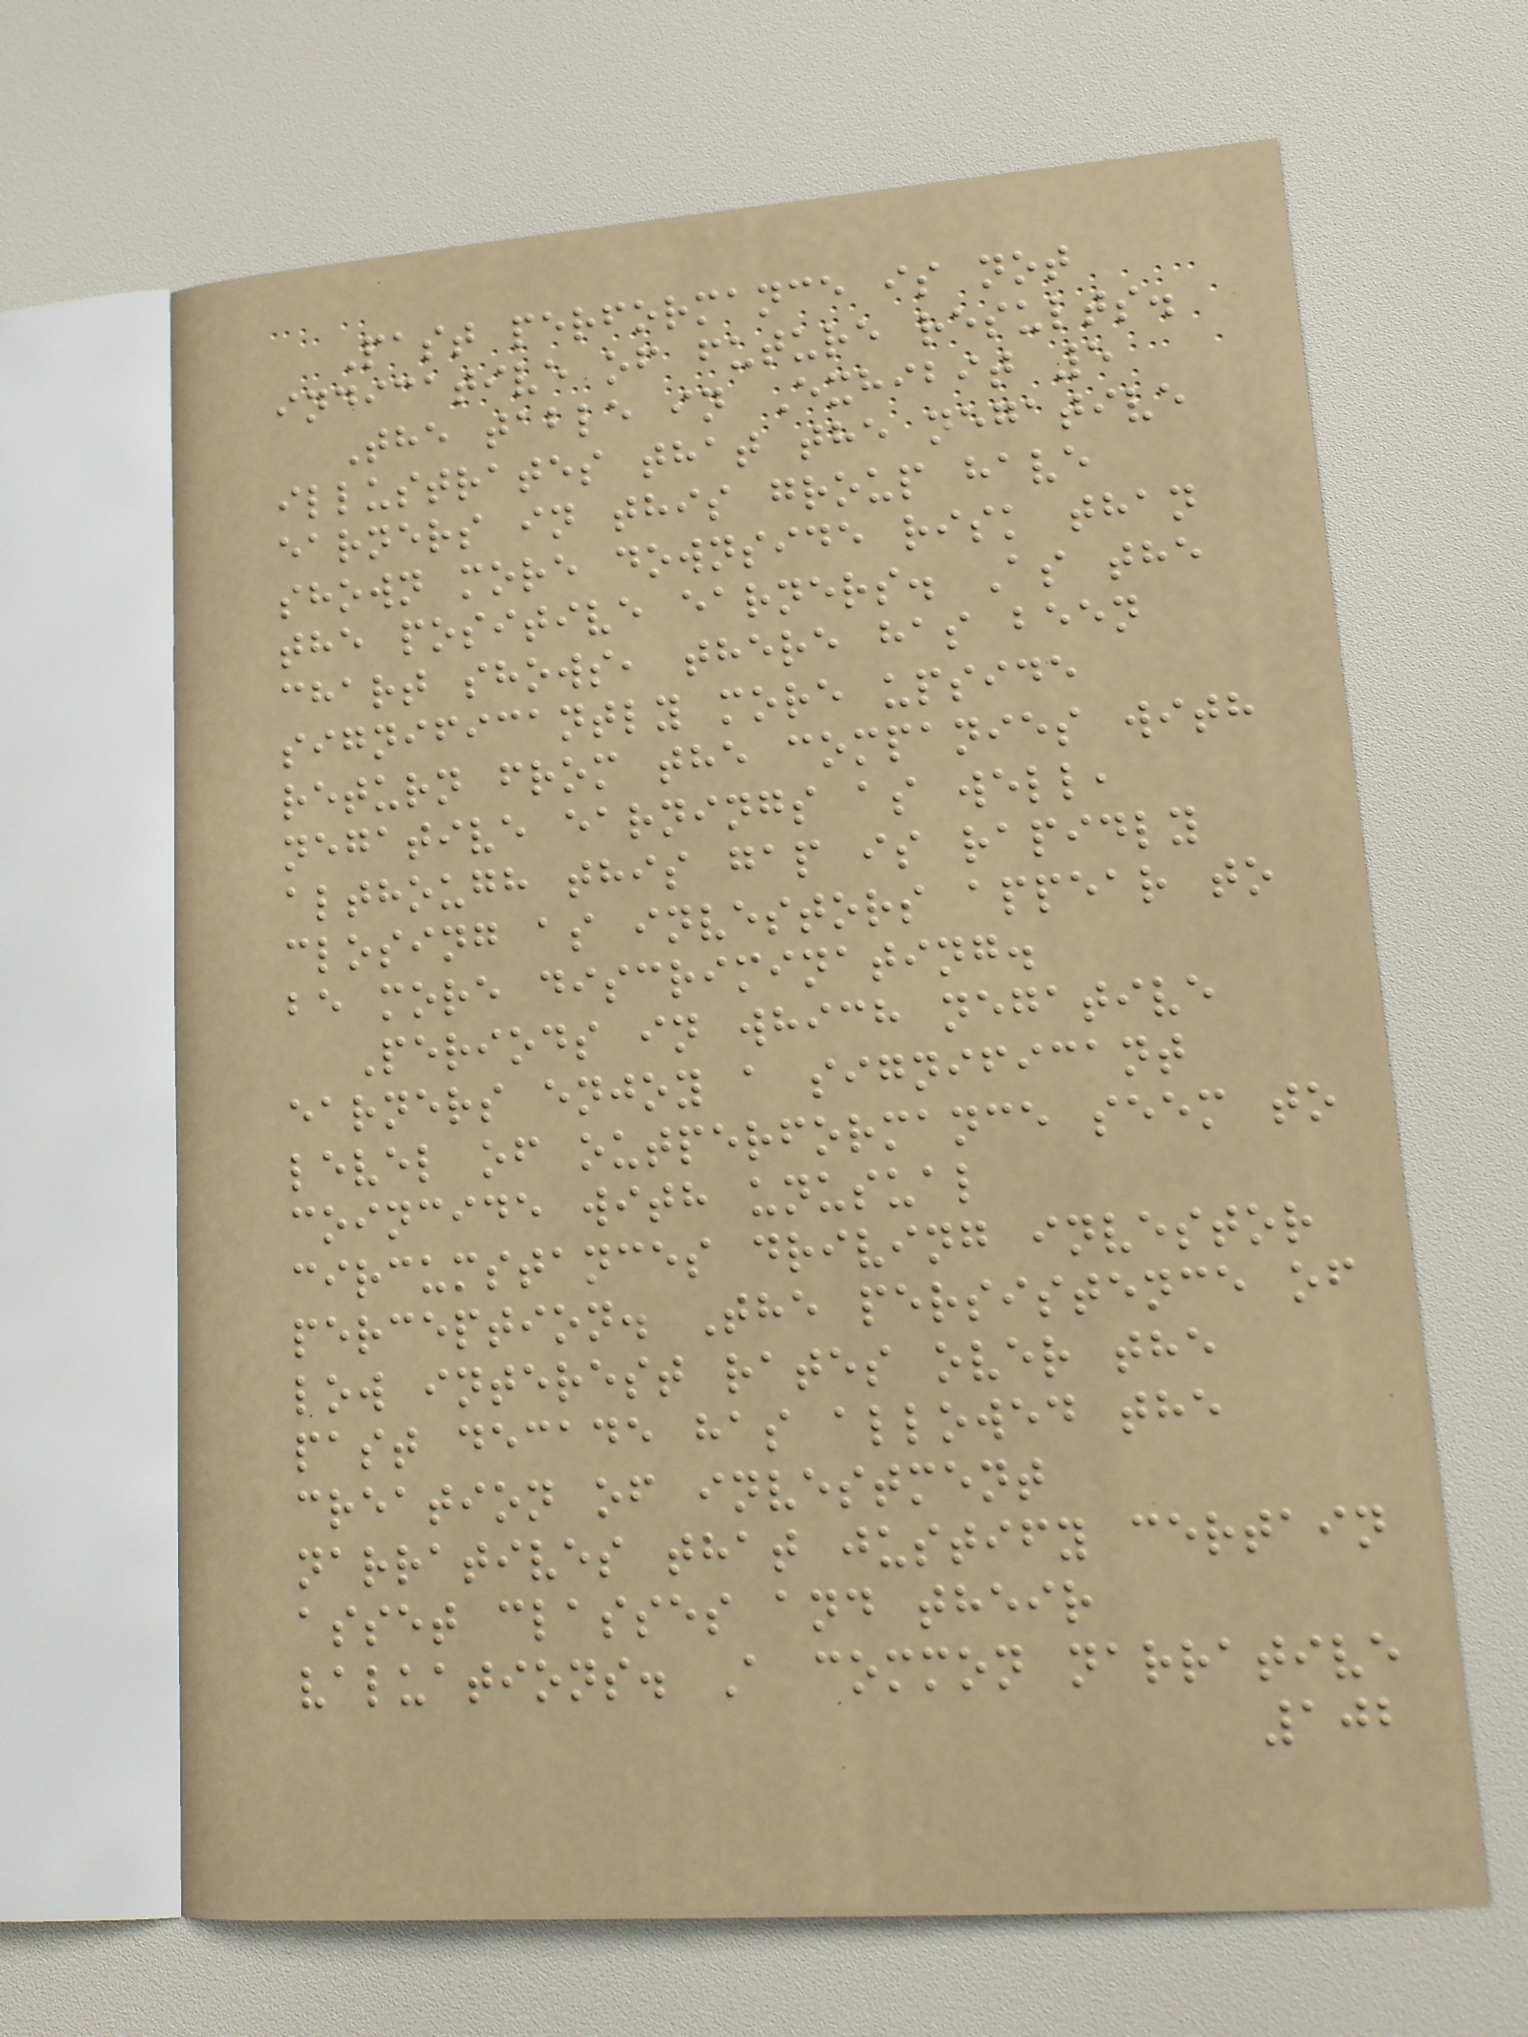Past performance is not
indicative of future results.
The table in Exhibit 5
illustrates that the negative
earners in this group have
shown more downside risk than
the positive earners. As the
chart shows, there has been
significantly more upside
return from the companies with
negative earnings as well,
although this gap is rapidly
closing as investors appear to
be more discriminating.
Periods in which negative
earners enjoy a significant
level of outperformance seem to
coincide with unusual
circumstances driving investor
perception. The persistence of
low interest rates over the
past decade has allowed the
creation of investment
narratives that justify certain
asset classes and their
valuations. A common narrative
102
